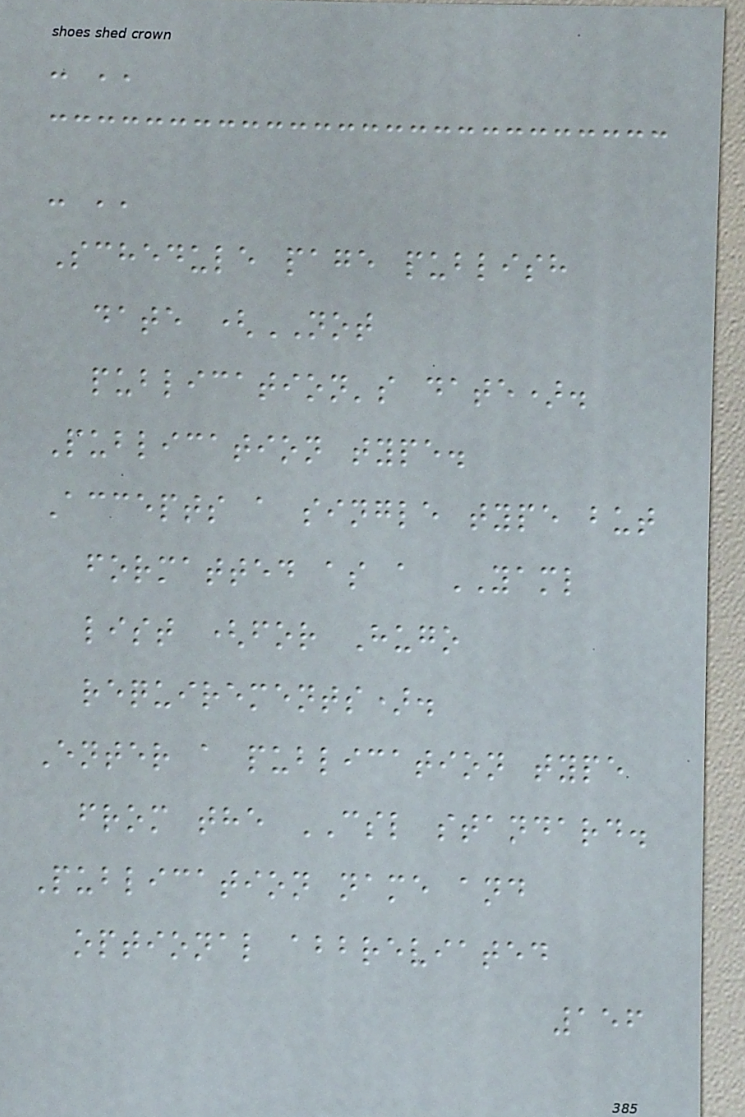- ''
- ''
Schedule page publish
date (NOT
publication's date).
Publication type.
Accepts a single type but
formatted as a YAML
list (for Hugo
requirements).
Enter a publication type
from the CSL standard.
Publication name and
optional abbreviated
156
